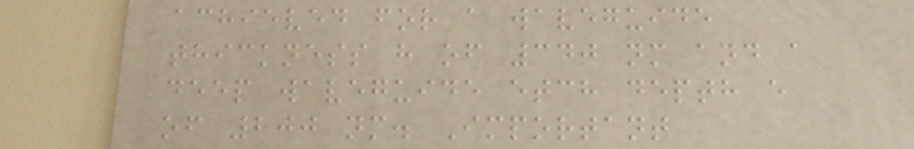achieved for a waveguide
thickness h of 340 nm and a
deep waveguide etch depth e
of 200 nm. Important
